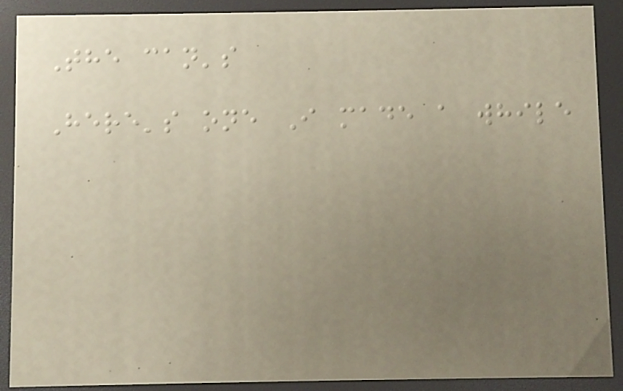The can's
Here's one I made a while
